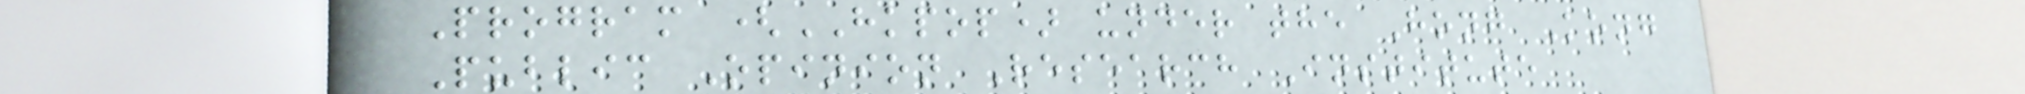Program (HKPOP) under the Hong Kong
Public Opinion Research Institute
